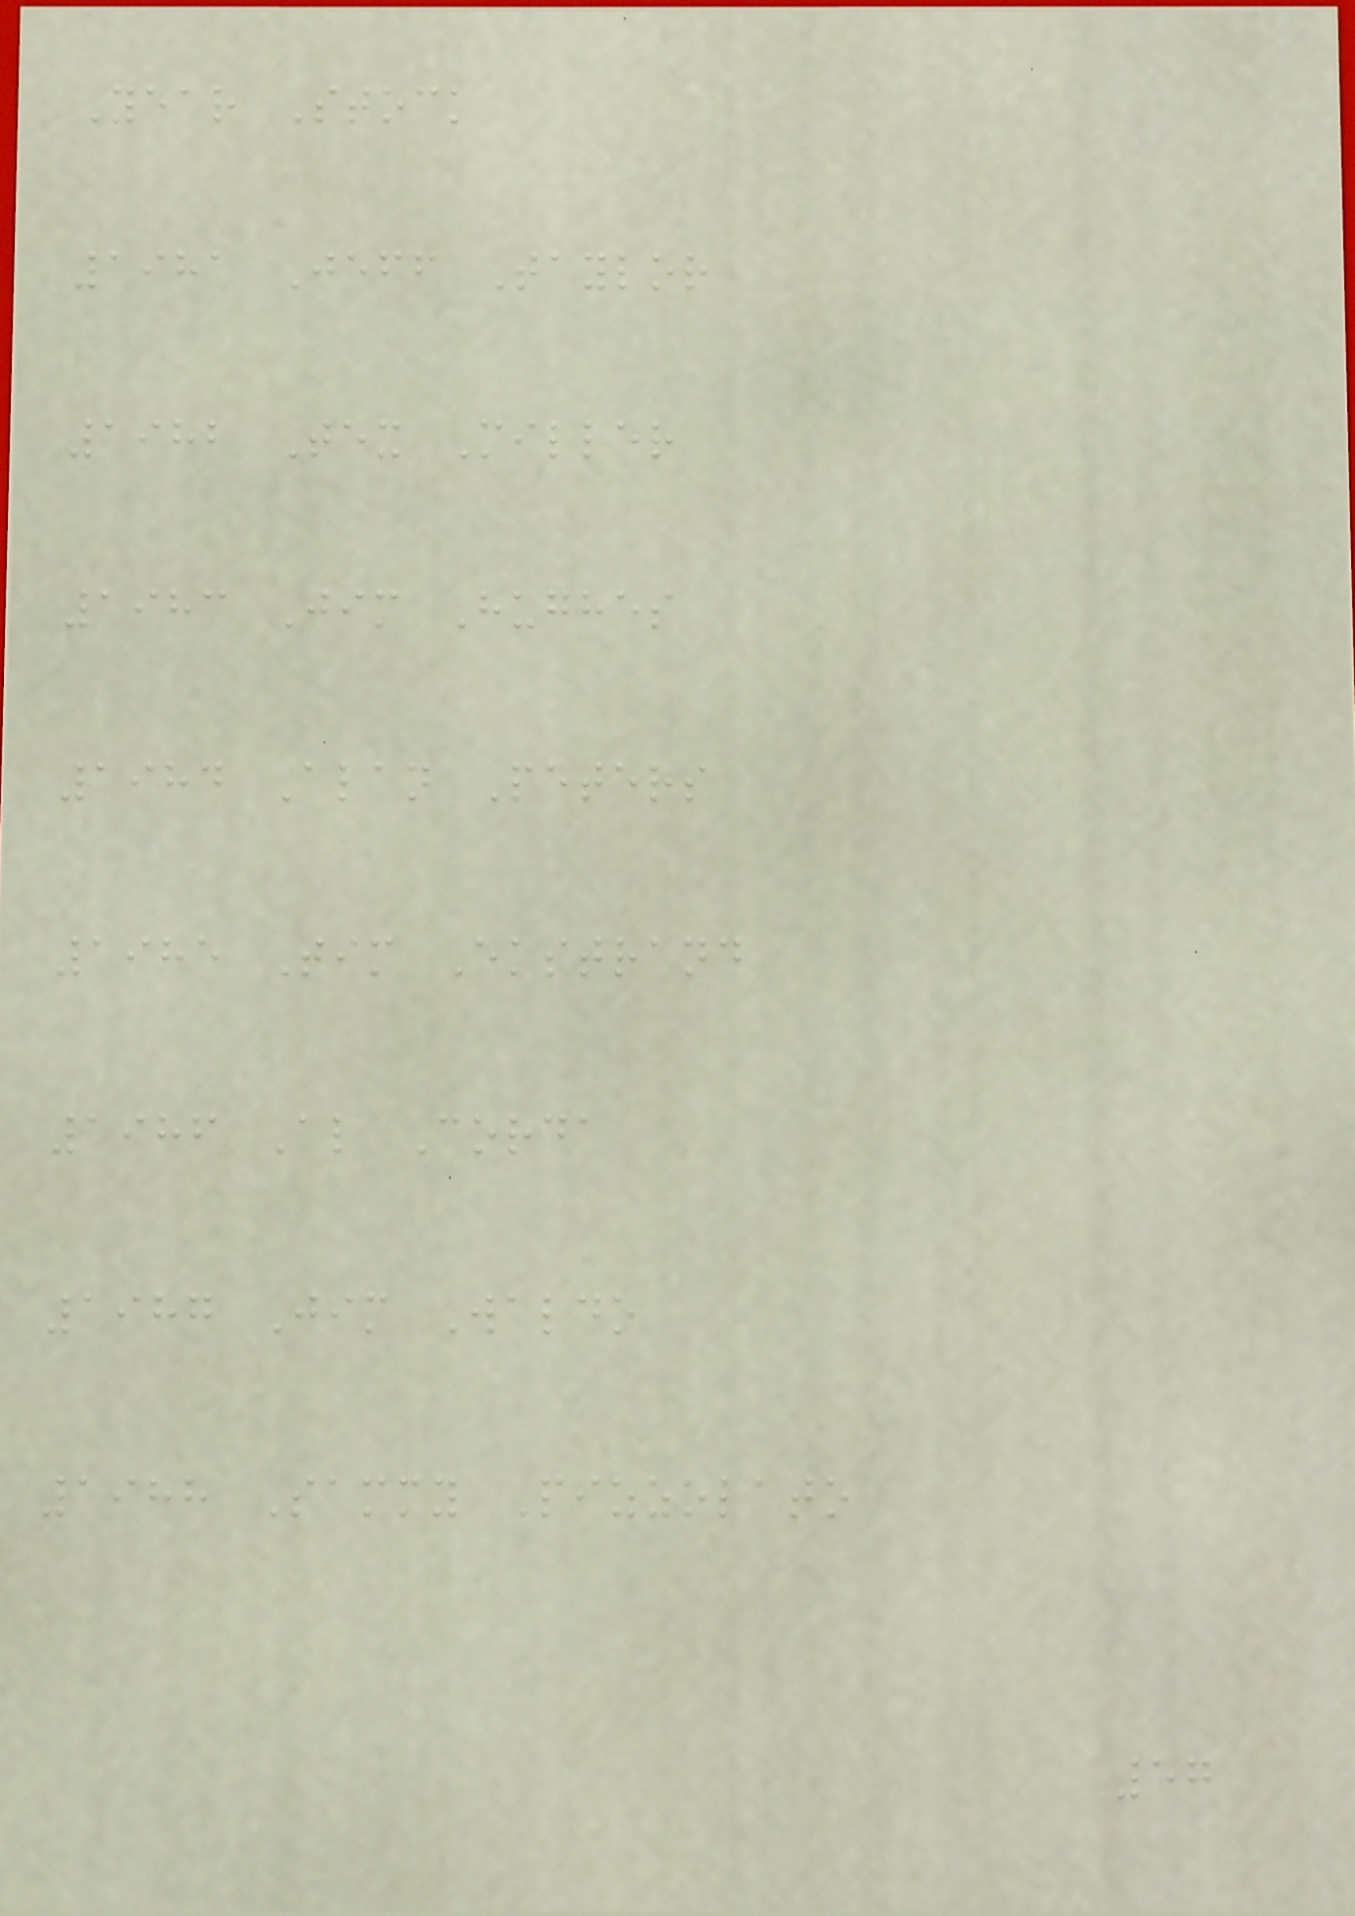Year Stock
1981 Jeff Taylor
1982 Tex Miller
1983 Jim Hughes
1984 Alan Peters
1985 Tim Ekstrand
1986 Al Corda
1987 Jim Waldo
1988 Sammy Pizzolato
57
